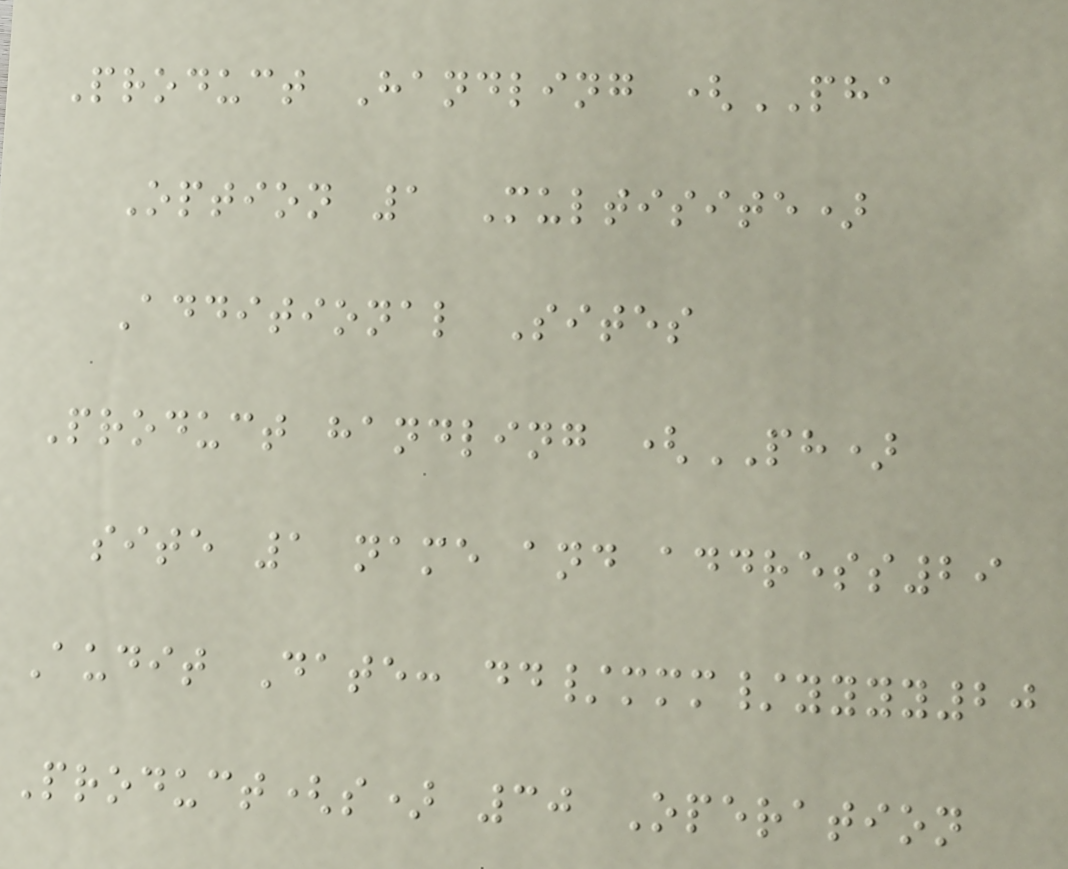Product Handling (PHA
Option 1 Multisite)
Additional Sites
Product handling (PH)
site 1 name and address29
Audit Date: dd/mmm/yyyy20
Product(s) 30 Operation
